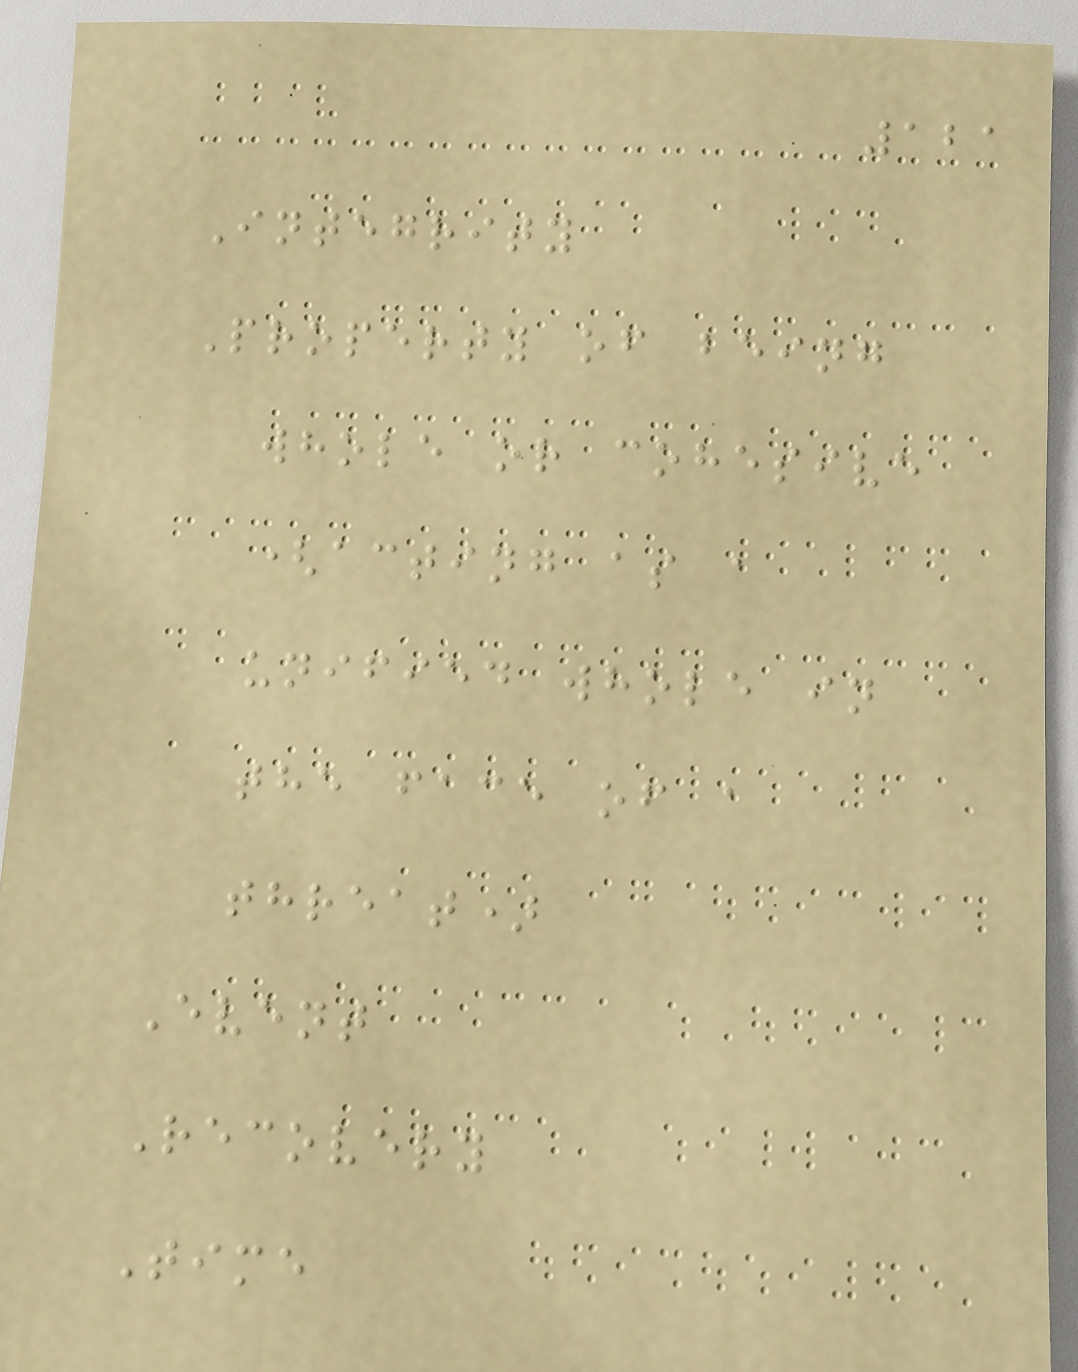121
Integrity
Property of being
whole or cohesive
(acting as a
unified whole in
the face of a
threat)
Event
Recovery
Time
